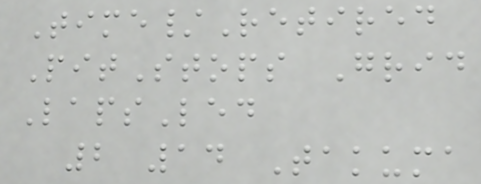Time/Retired
PitStops Grid
LapsLed
2 14 Takuma
